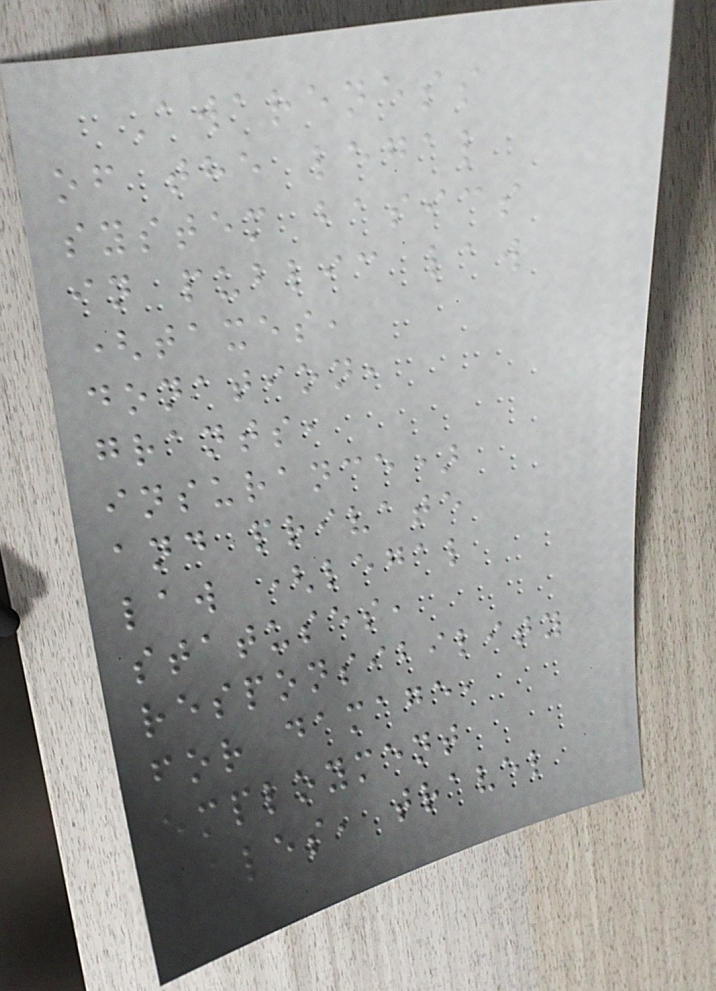Awareness
of the legal
system basics
in public law
(taxes,
donation,
grants,
insurance)
and private
law (legal
statuses,
responsibility
for damage,
employment
rules, travel
